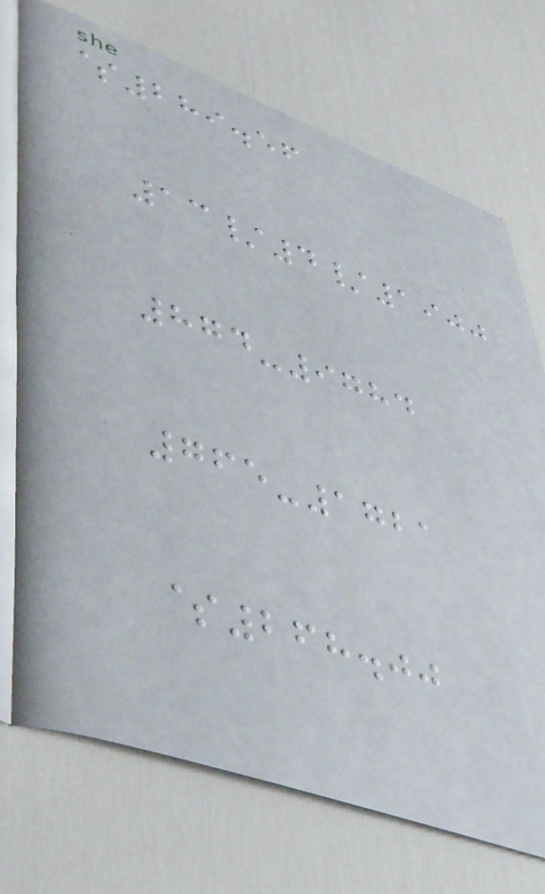$289.56
13/4/1900
874-9784
765-1721
$268.00
